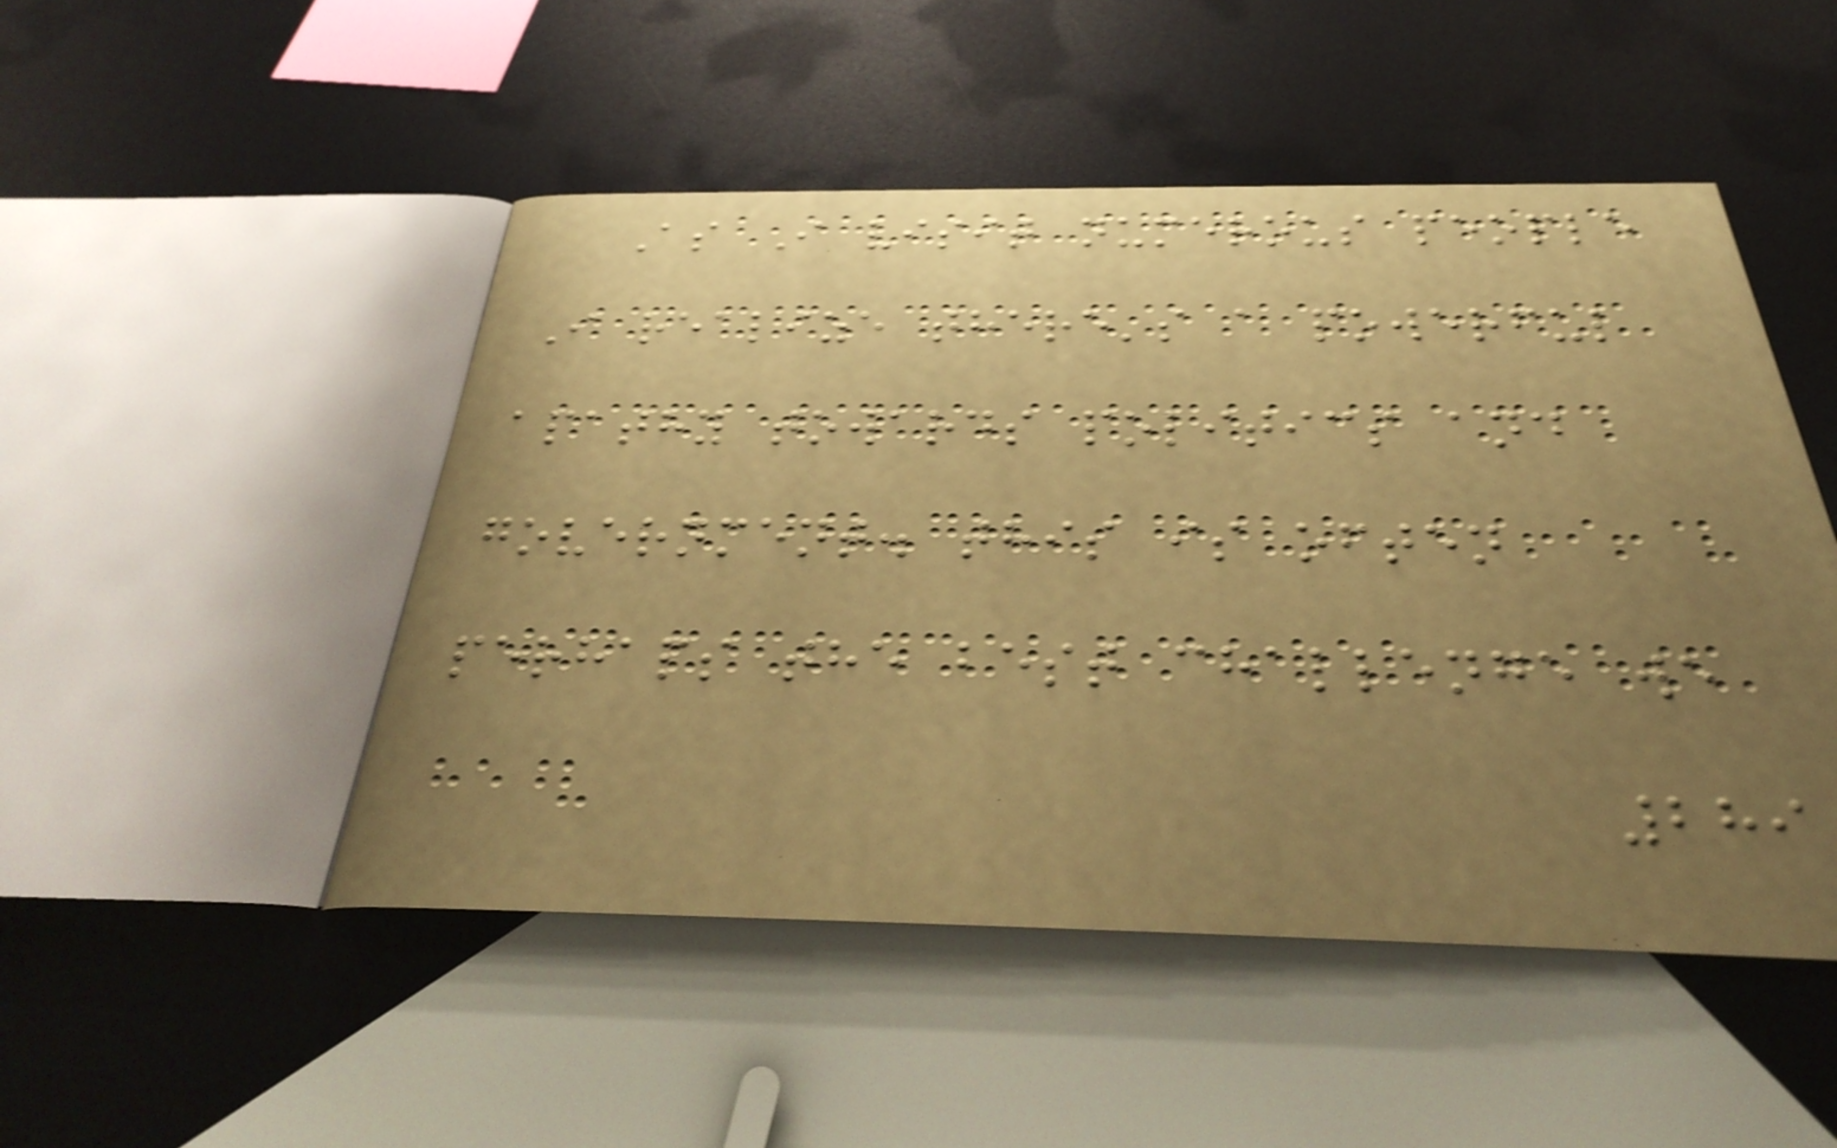As I visit numerous people
I realize there's a powerful
apathy towards politics and
government. this is often
perhaps the best challenge we
289
